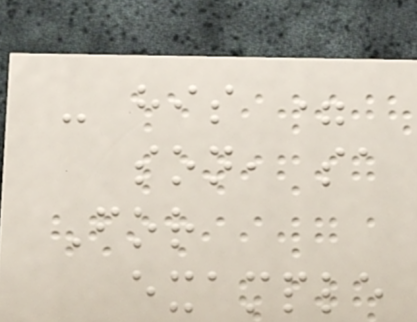- his =
son, sa
For
example
